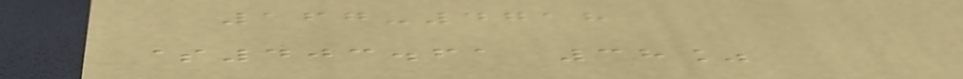167-4718
$403.61 38%
